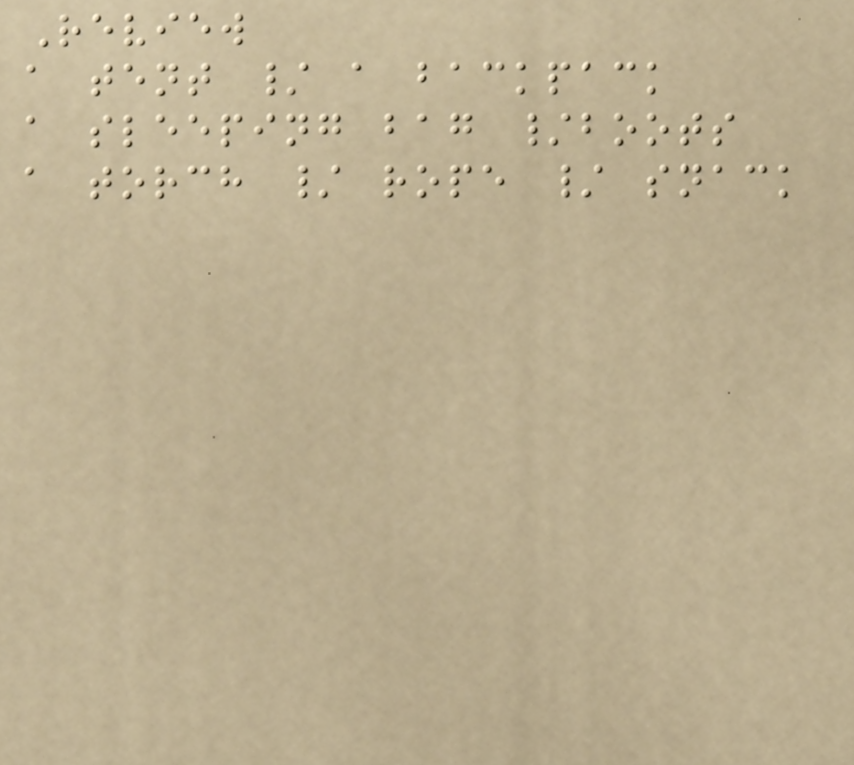Review
a tent / a backpack
a sleeping bag /boots
a torch / rope / snack
